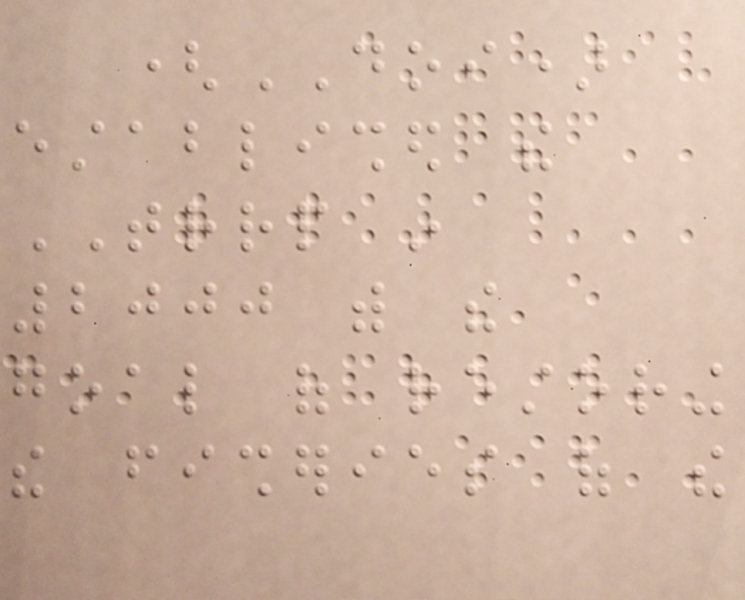(DOI)
established the
TRRP in
2000 with the
goal of restoring
the fisheries of the
